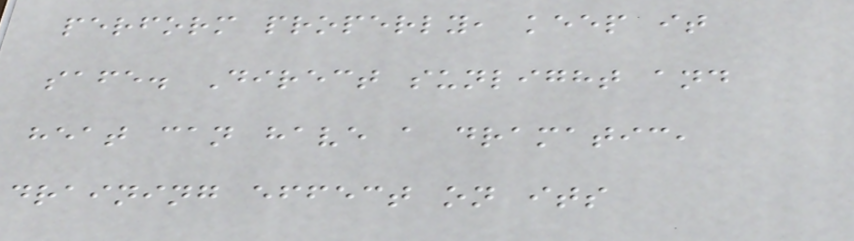perform properly, keep it
safe. Direct sunlight and
heat can have a dramatic,
draining effect on its
